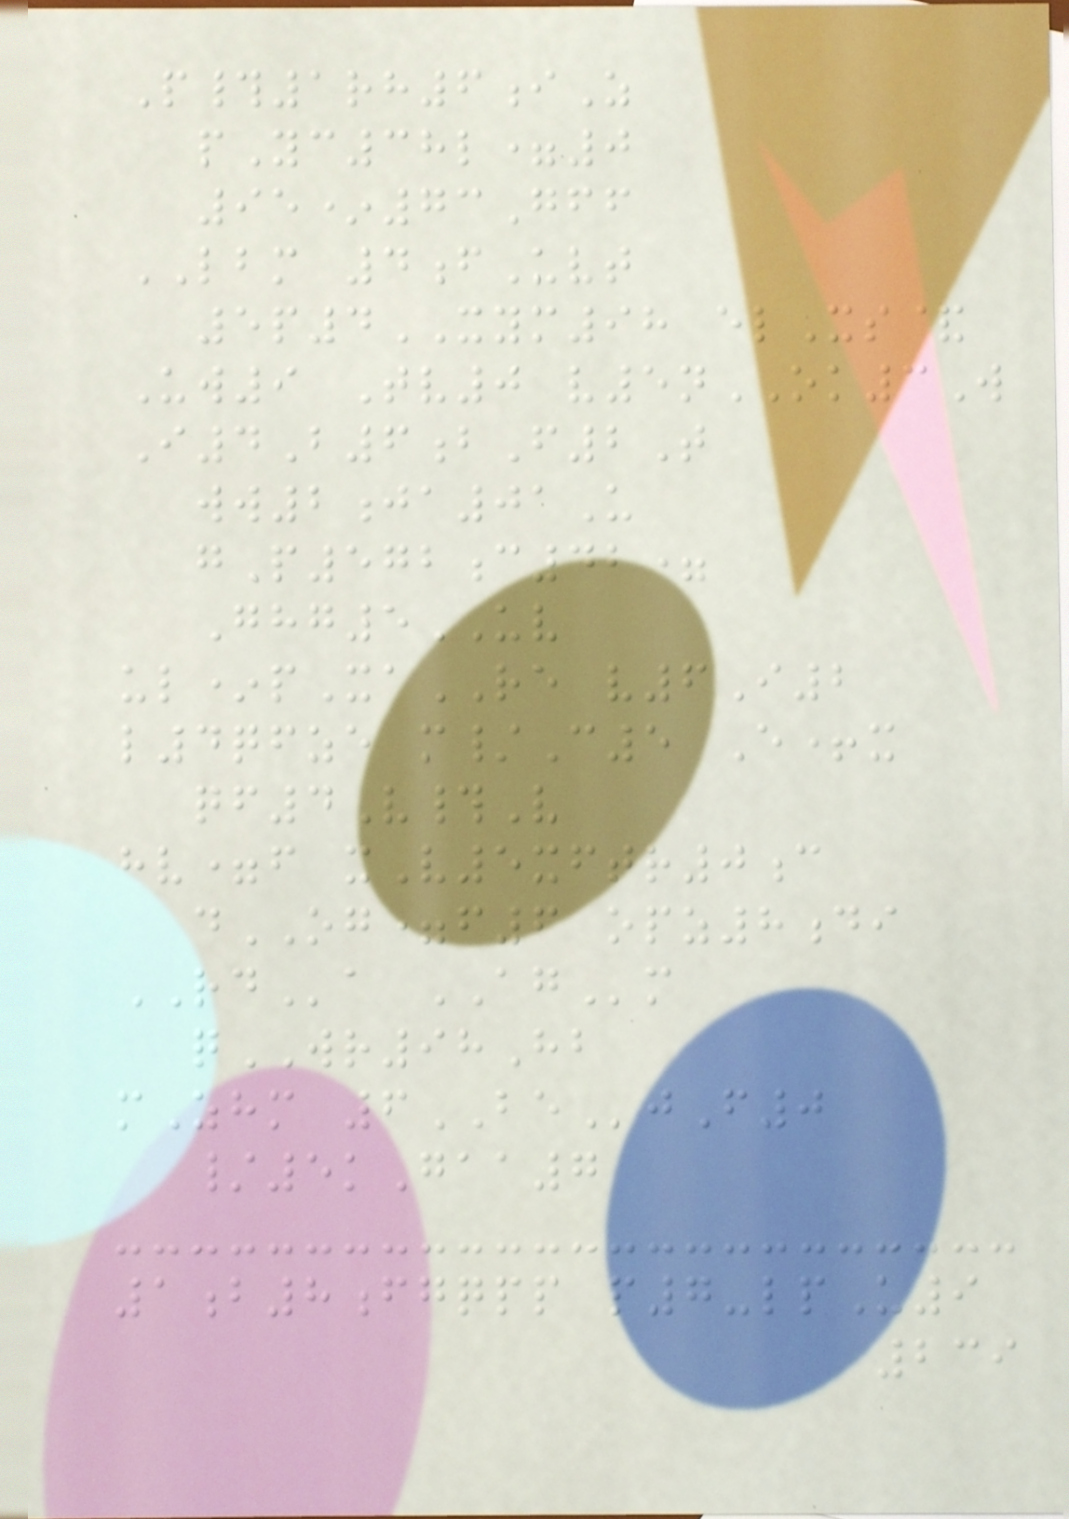P#1rh6iZ
pYc38l=0
95*73Gff
LBM 4fUvt
5p4XYM98 elXs&
Uw9 Tv0 v5nOK3W
I4B6bF2T
ww2ja01U
gP572c42=
Ghg5UV
ul*pXaRE v6I2
l4qfze m/C5 E+x
qf4V#V
hv=f xV5xftr0c
dOG=f6 opz8di
RDa AGm
qWR98Hb
mZhm 6BEjF0
/5kGaa7
1b8fgqpp p7-lpU9
239
